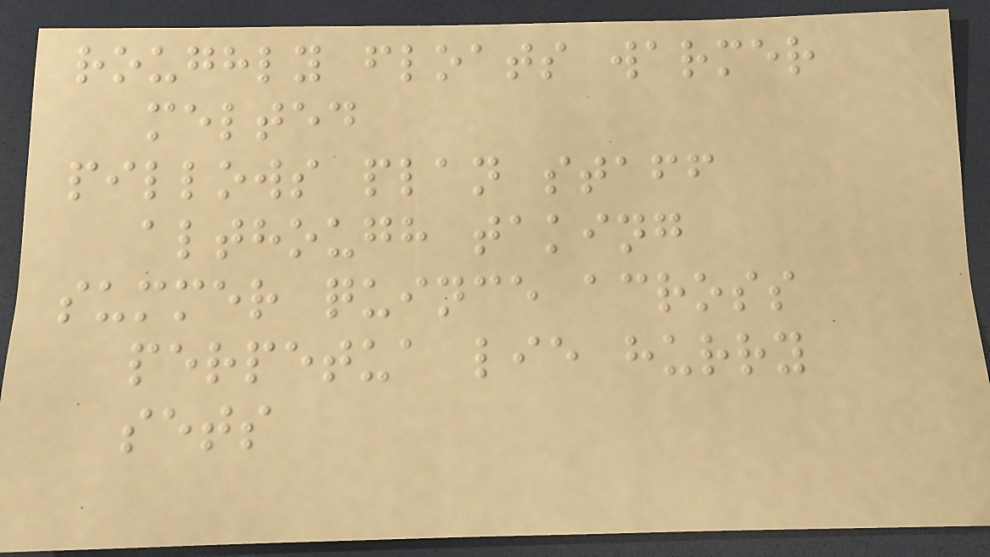roughly floats warmer
melted
pillows plan staff
although taking
summer quince across
perpetua lie hurry
sets
